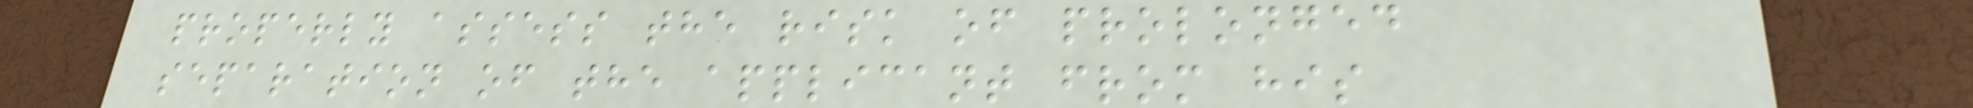properly assess the risk of prolonged
separation of the applicant from his
